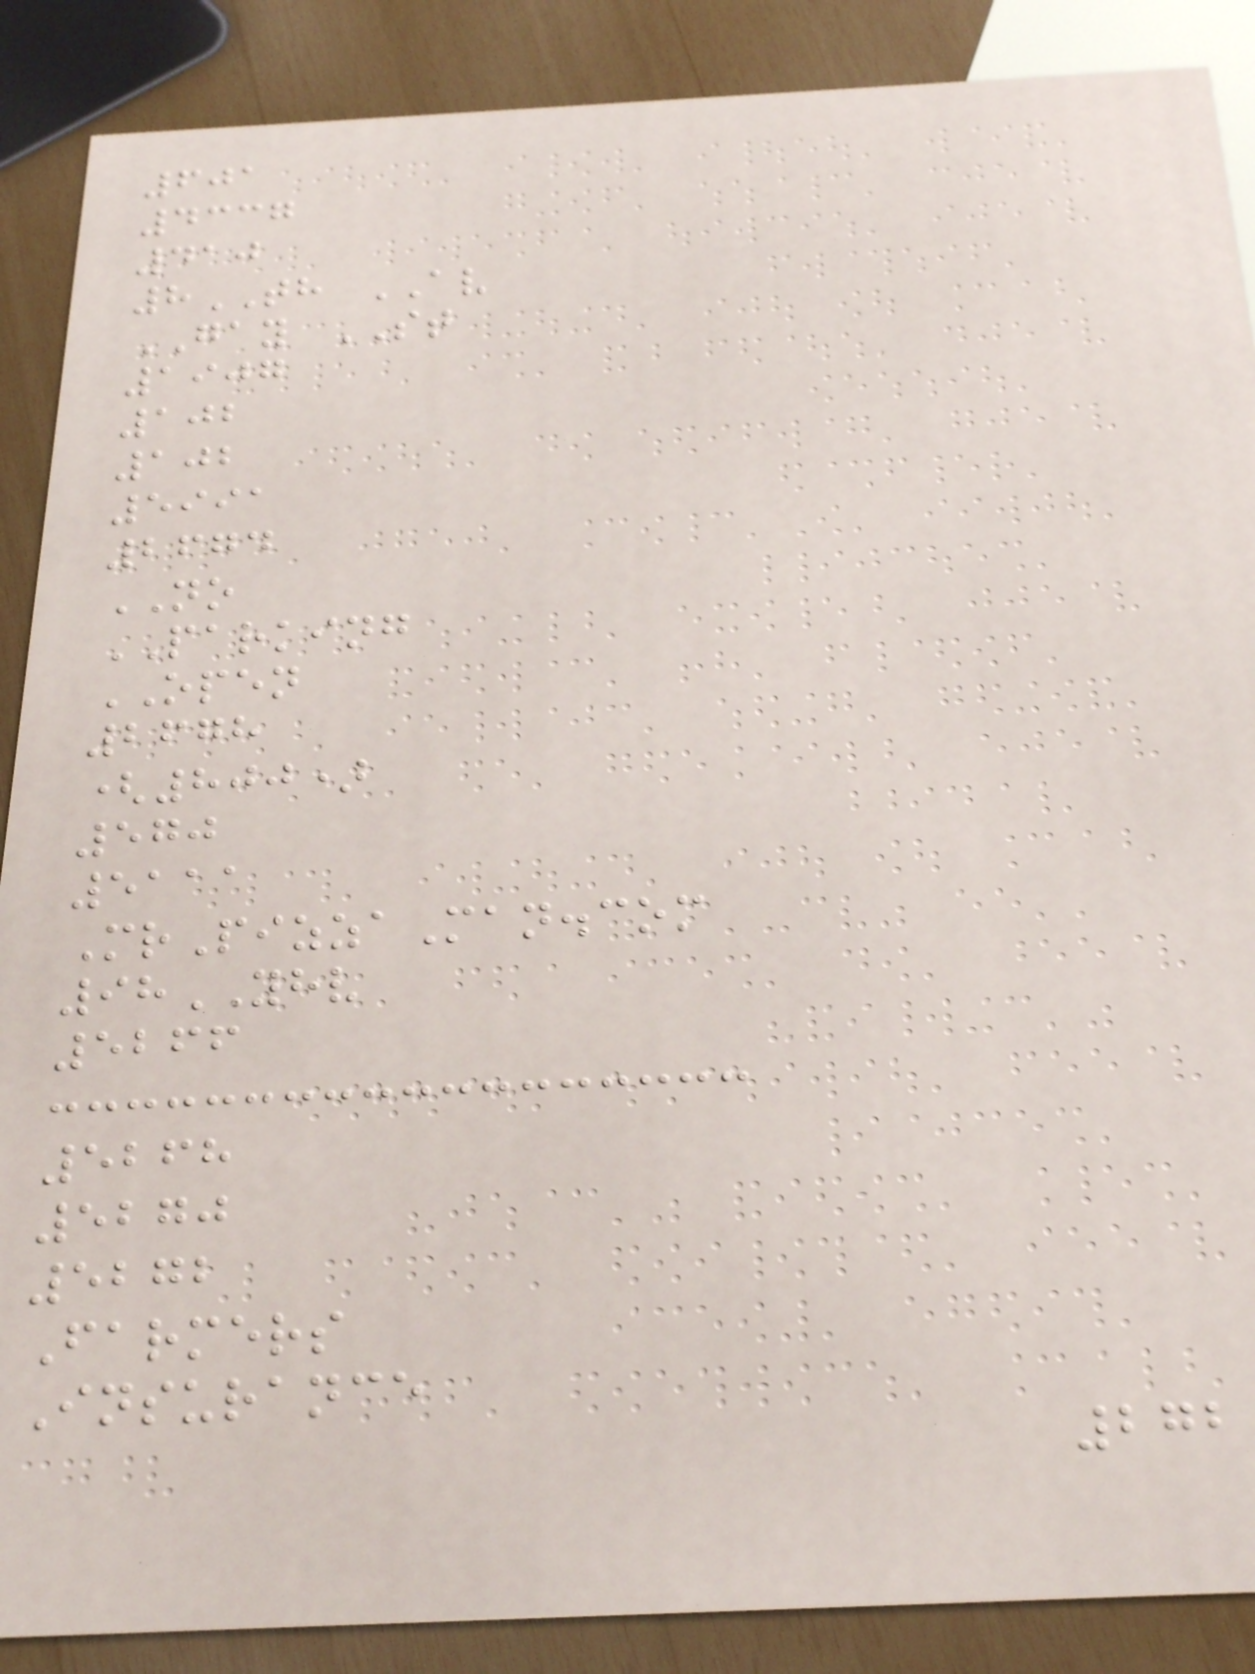601
4337
410
8TH AV
GAY ST
1907
102
102
5991
2674
NO
PARKING
OPEN
2678
(800)
570
5111
MrPizzaMan.com
98YHV
5266
5268
5270
5272
Farmers
Insurance
272
